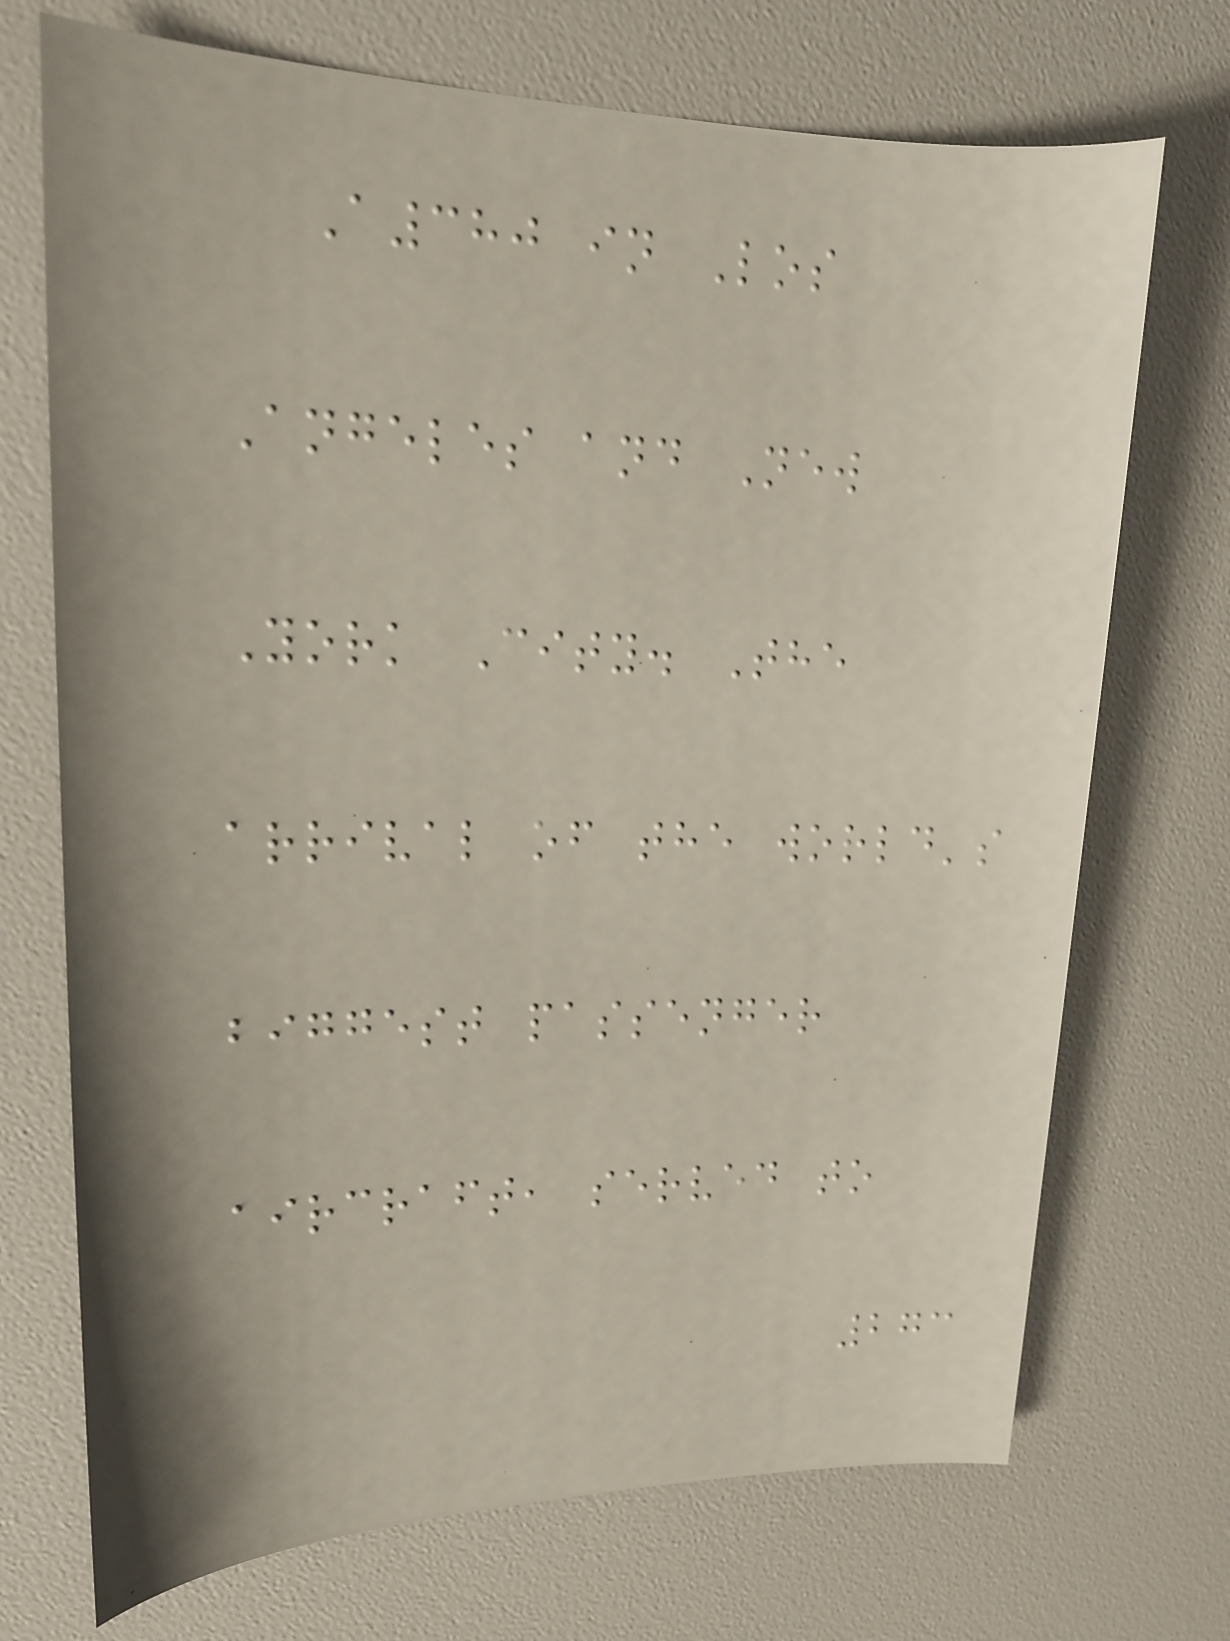A380 in Los
Angeles and New
York City. The
arrival of the world's
biggest passenger
aircraft, served to
273
